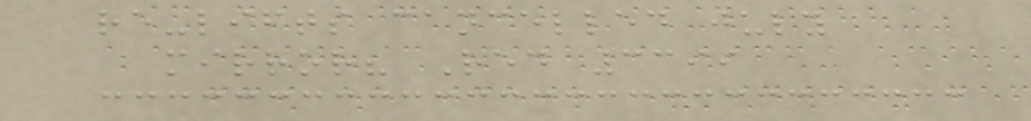re-lifts cancelled july
mirror? Red 3399
